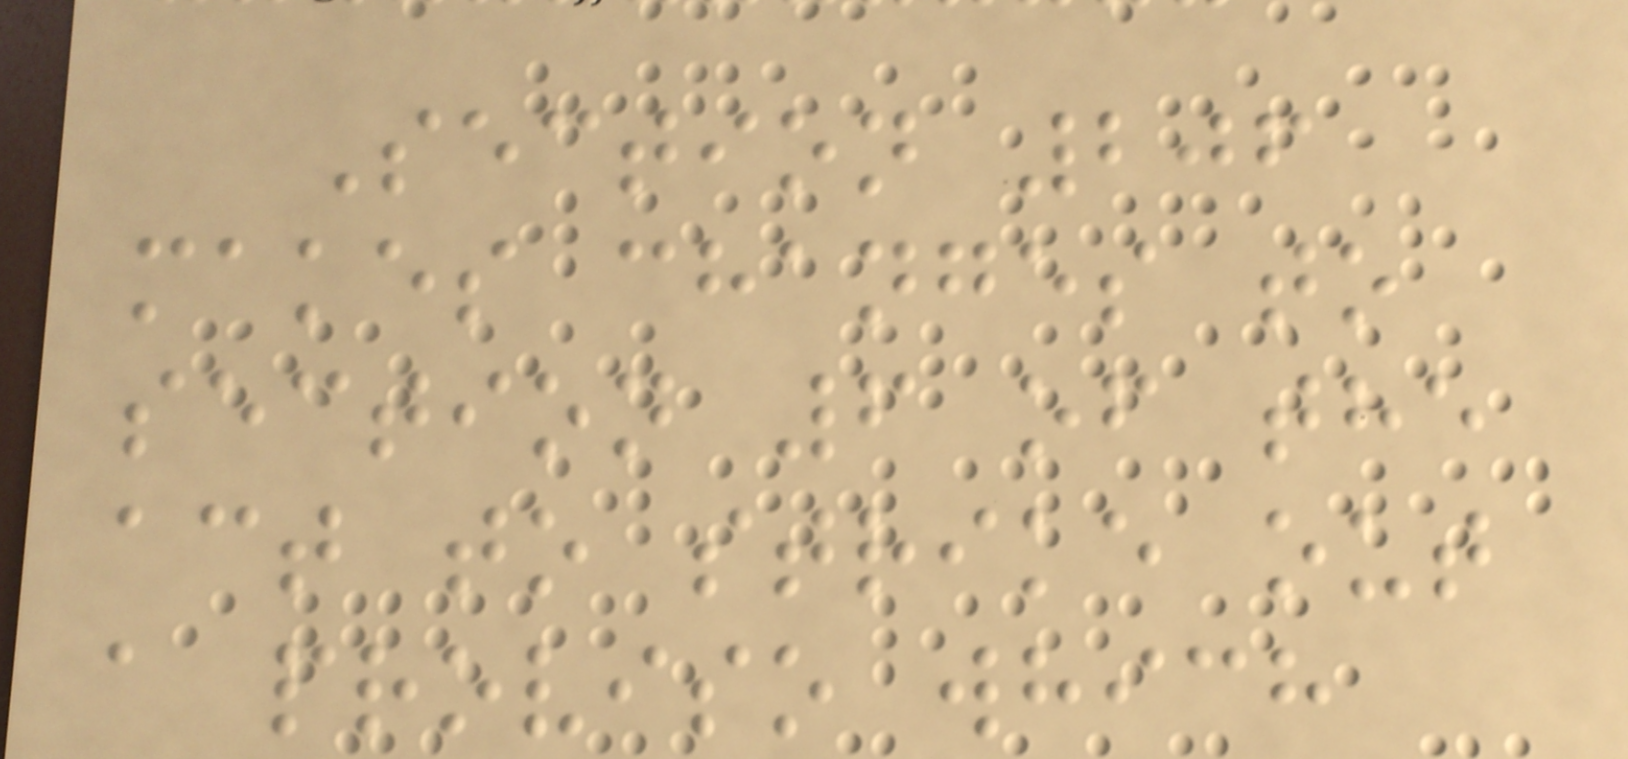Section 206
makes changes to
section 6 of the
act to strike out
a proviso which
